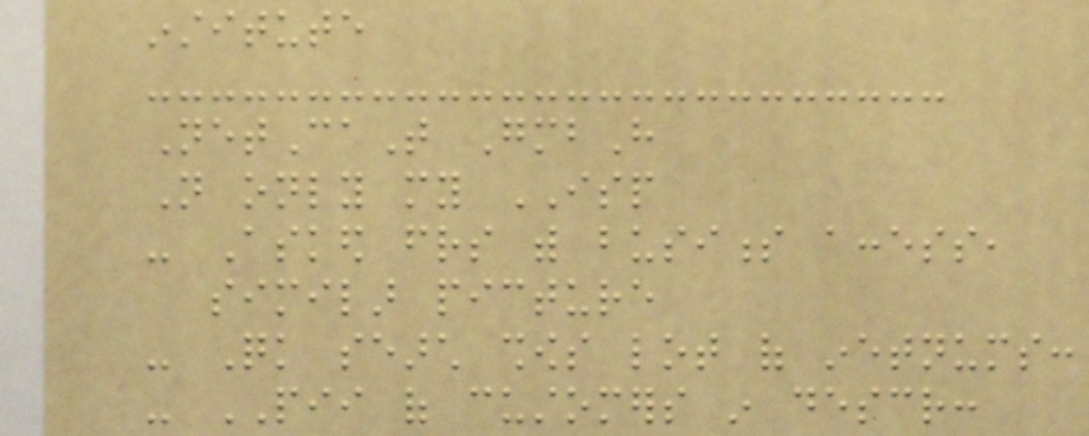institute
NetCaT GmbH
Not only my ISP
- Asked friends with business access,
similar picture
- Quick search shows lot of inetnums:
- PII of customers in descr:
